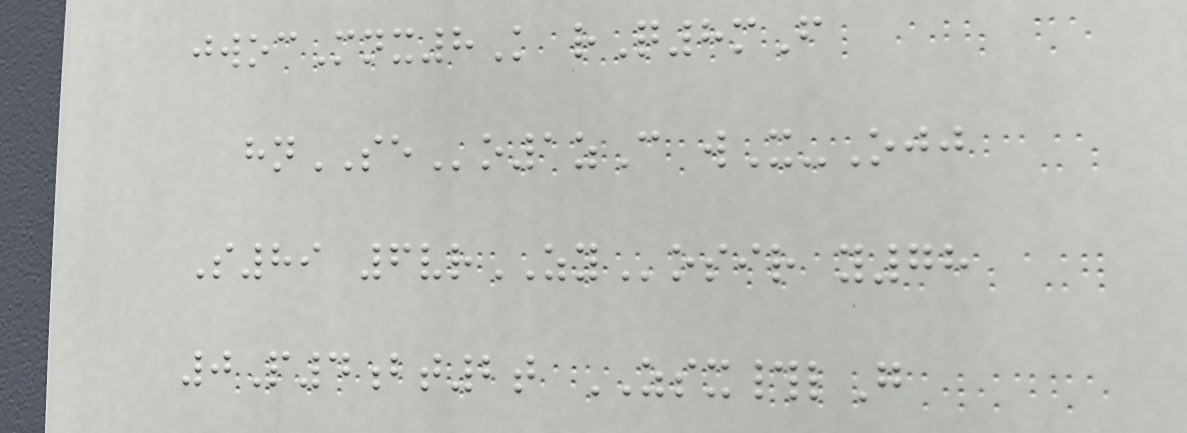jwocMnx8K rQ8mF
hnSEo1zC wX-Ojj
S89 6vrZYosir y78
0P4bt2t ZSX#lG
